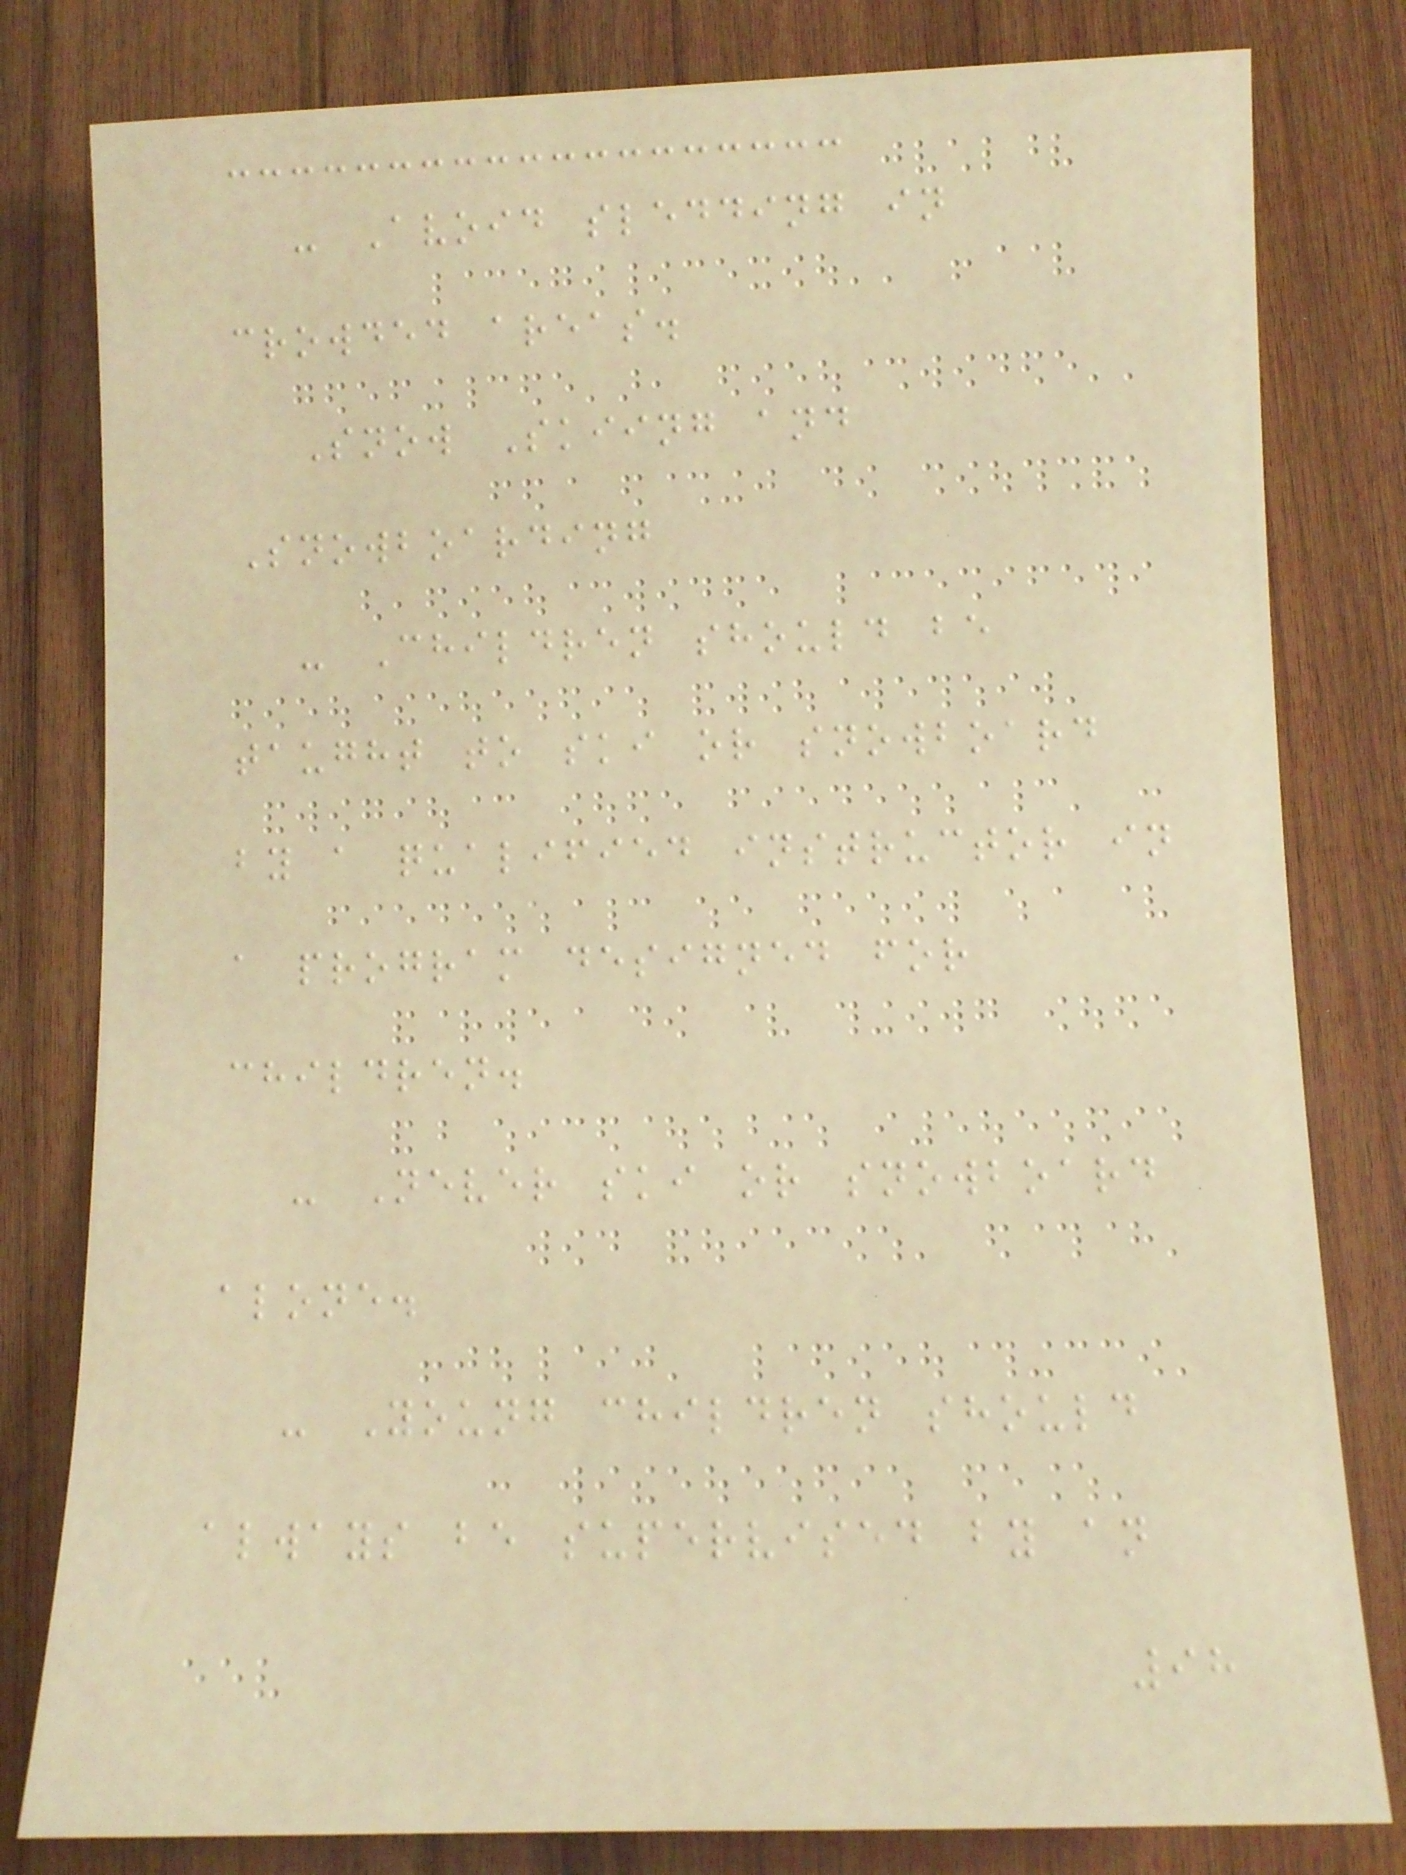- Avoid sledding in
crowded areas.
Snow Skiing and
Snowboarding
- Children should be
taught to ski or snowboard
by a qualified instructor in
a program designed for
children.
- Never ski or snowboard
alone.
- Young children should
always be supervised by an
98
